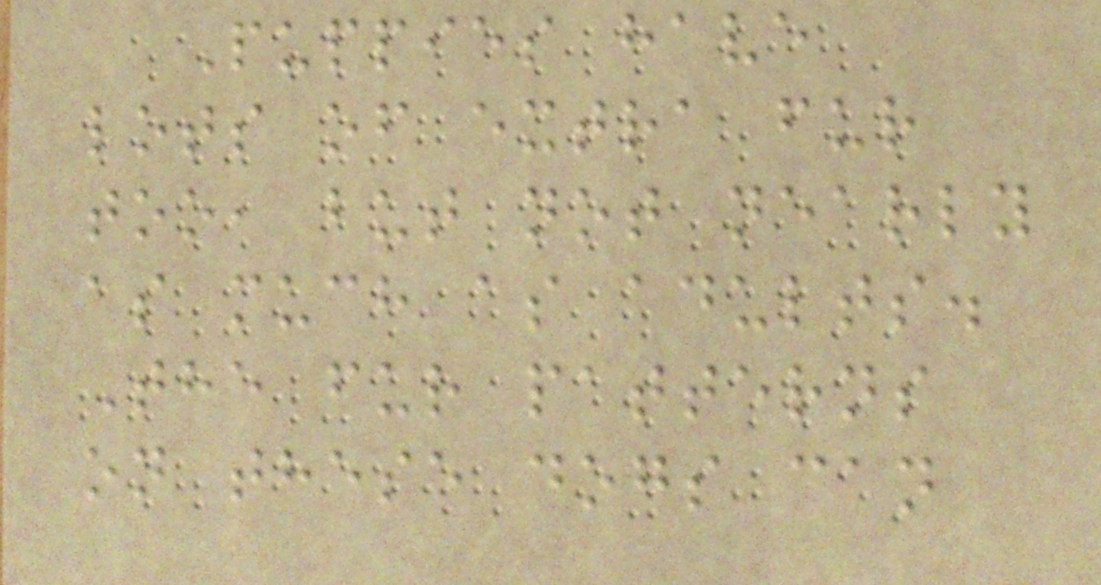Puppies have
lots of extra fur
too, but not nearly
as much as adults.
The fur patterns
on these dogs can
